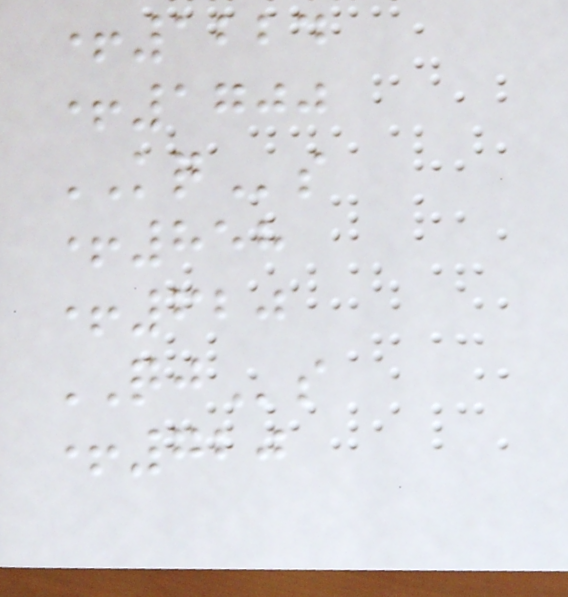+1224
+1700
KQs
+858
+620
QJs
+720
